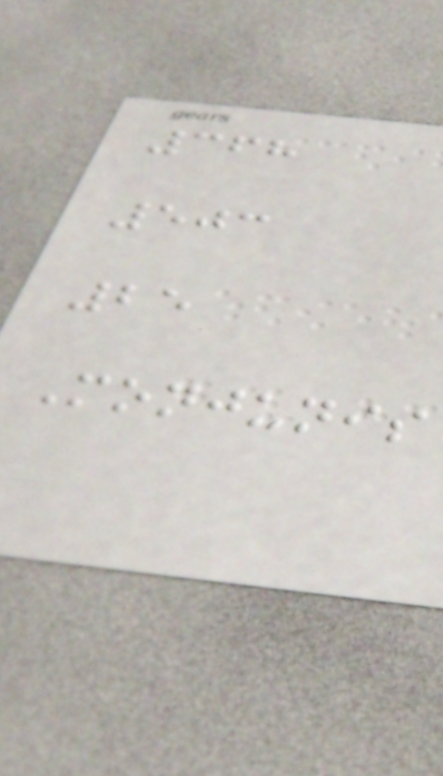368
503
25
Monjunis
